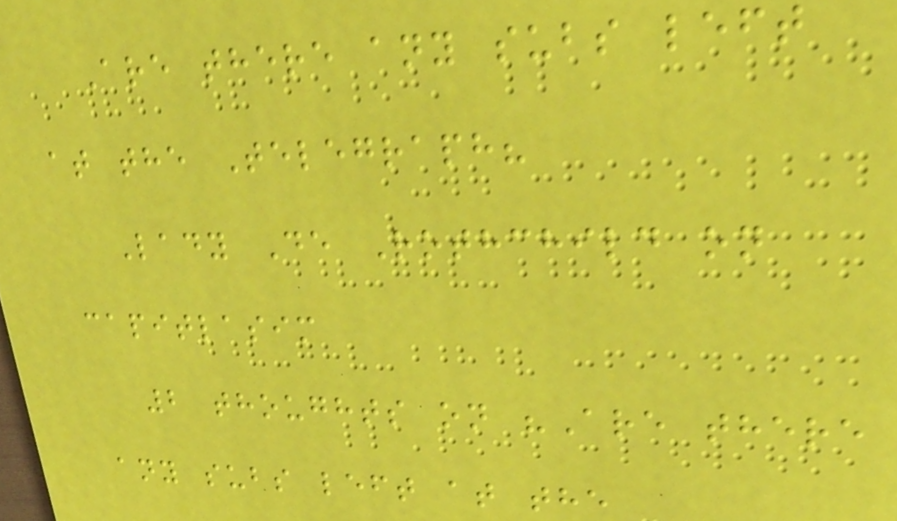Are there any subs left
at the Telegraph?
Lady De Rothchild on
capitlasim
2 thoughts on "Are there
any subs left at the
